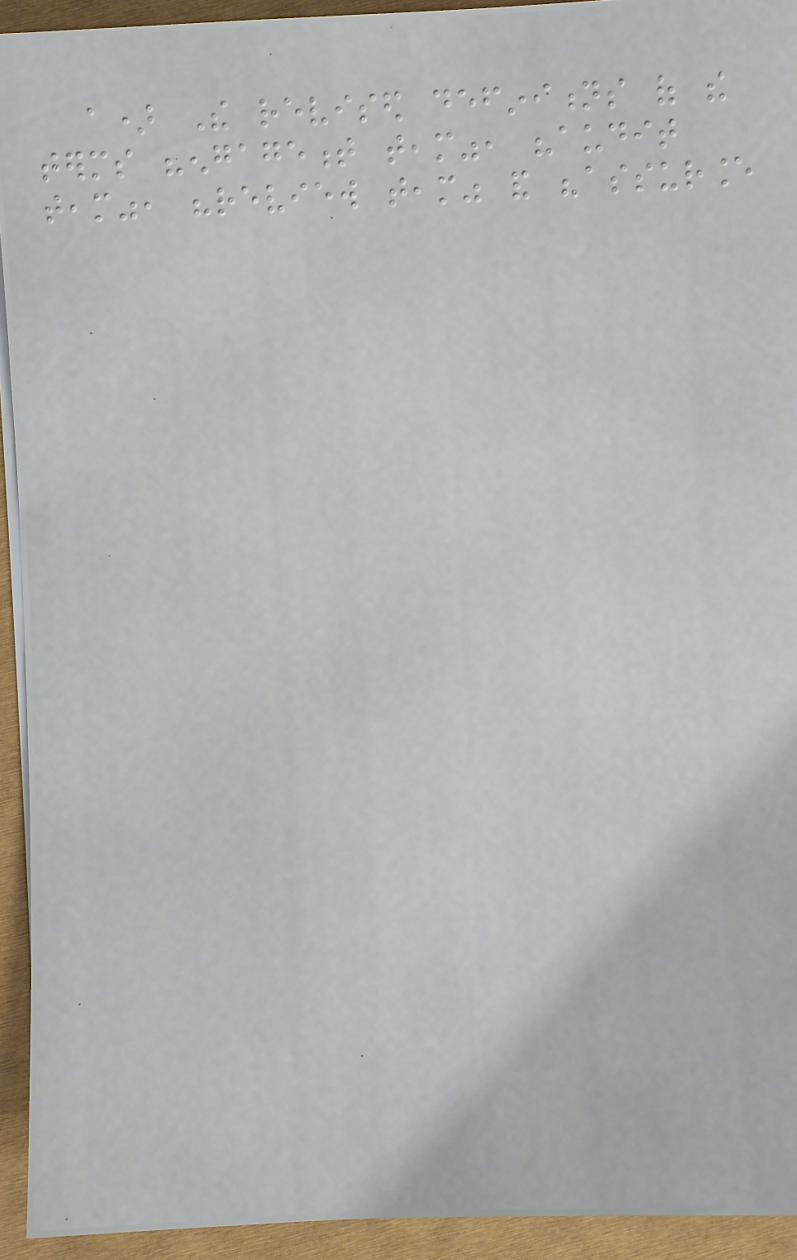a) The revised definitions of the
terms "engagement team", "audit
team", "review team" and "assurance
